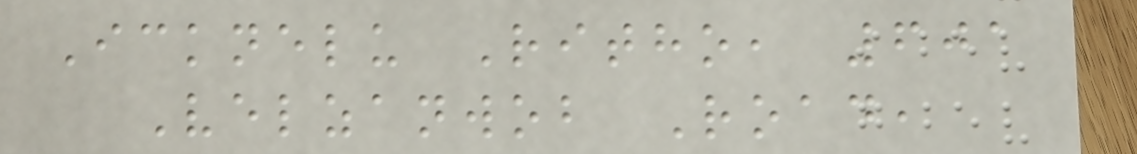Icknelu Ritho, 601
Velzanwob Road,
